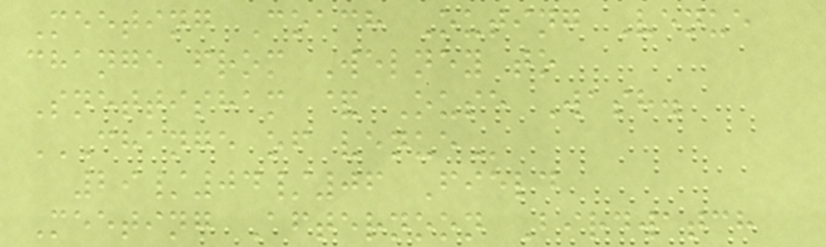Meeting Coach Outing Venue
change from Welney to
Snettisham & Ouse Wash.
CHANGE OF VENUE
29/04/06 Field
Meeting Afternoon Birdwatch
